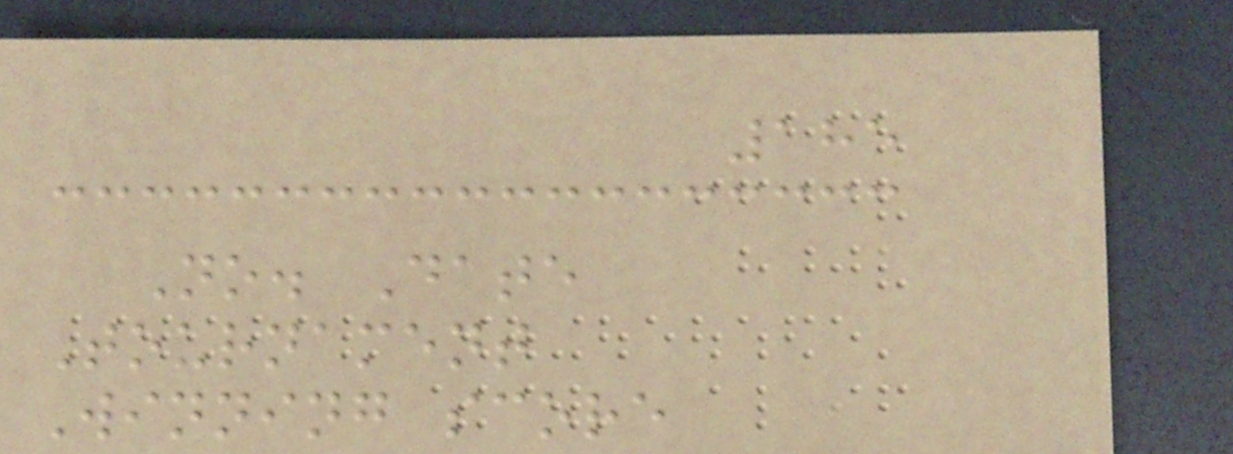185
No. Date
Tournament
Winning score
